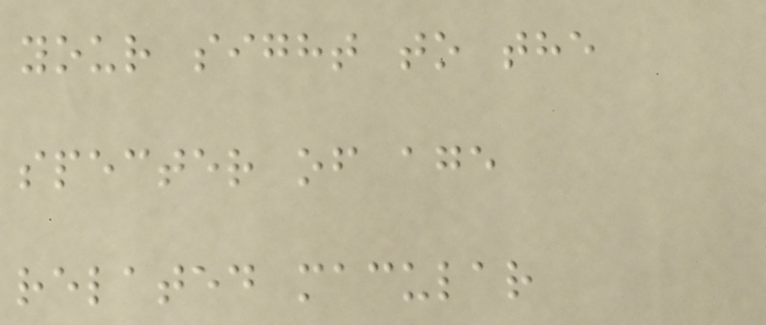your sight to the
specter of age
related macular
